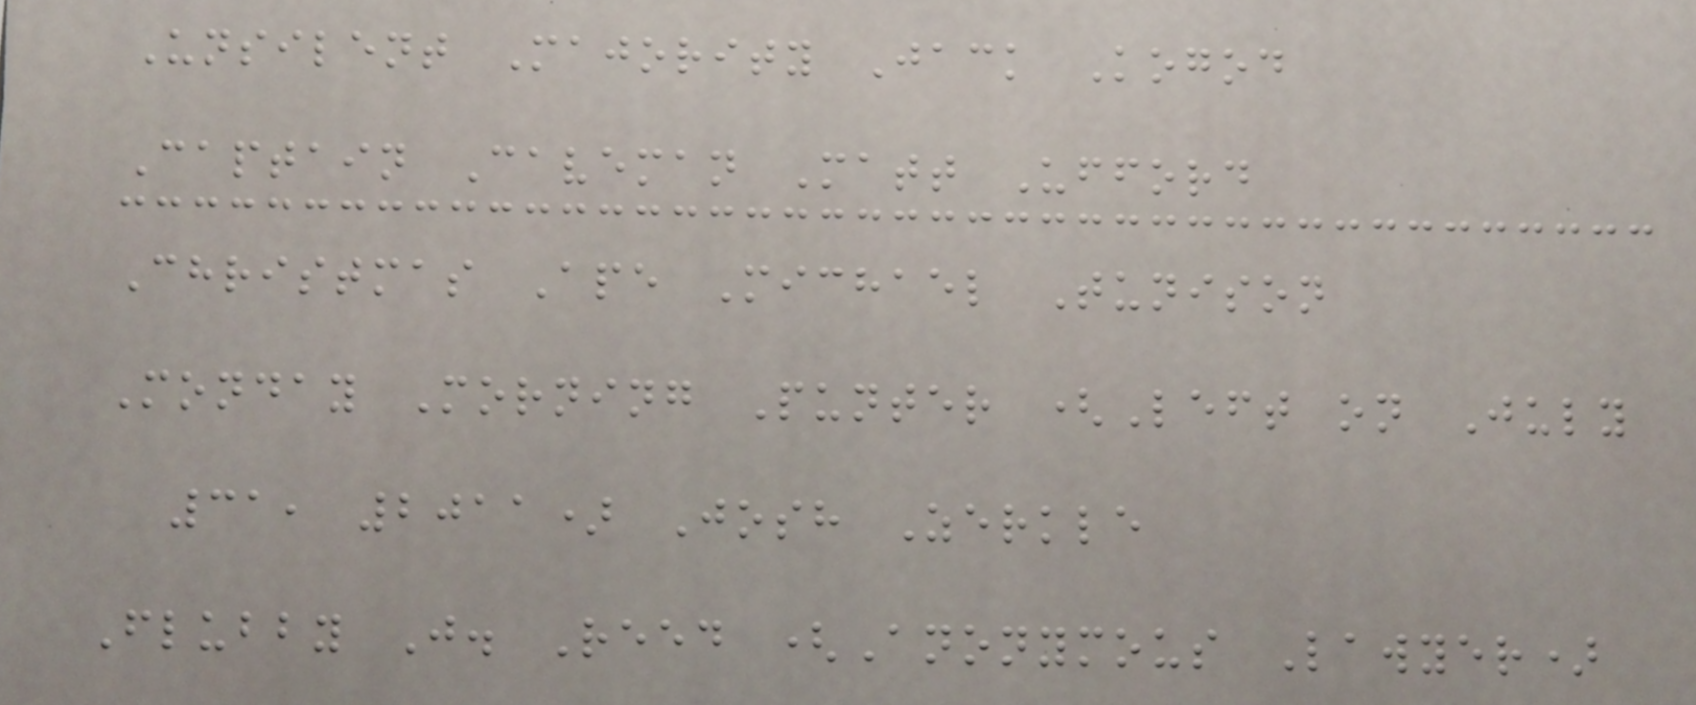Unsilent Majority Jack Kogod
Captain Caveman Matt Ufford
Christmas Ape Michael Tunison
Monday Morning Punter (Left on July
31, 2011) Josh Zerkle
Flubby J. Reed (Anonymous Lawyer)
